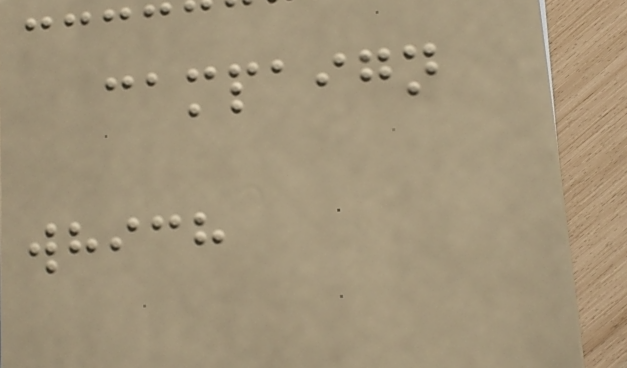campaign
which
